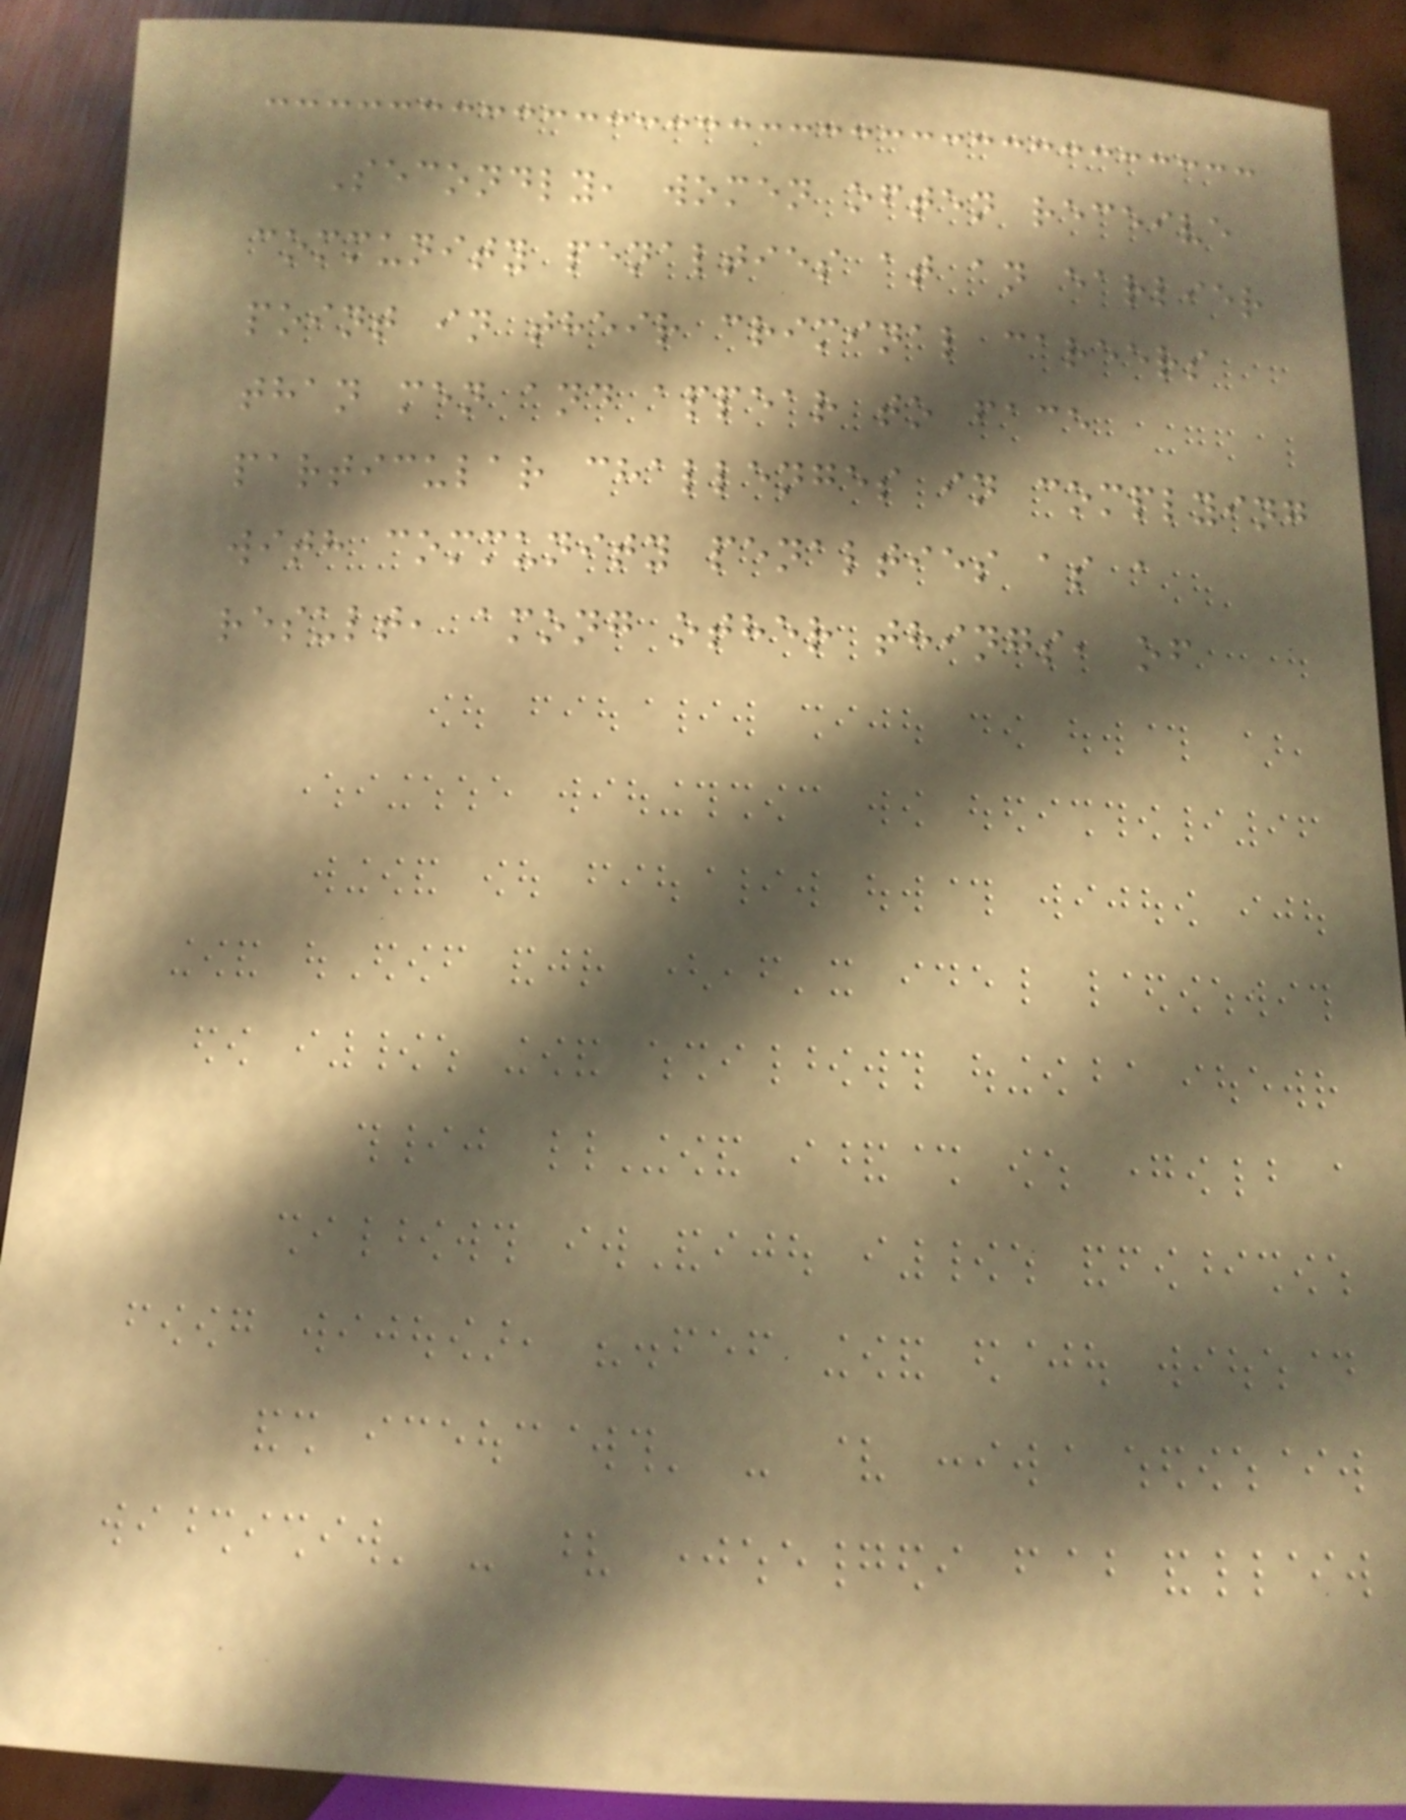Secondly, women often receive
community penalties at an earlier
point in their criminal careers
than men and appear to face
particular challenges in complying
with community penalties as a
result, among other things, of
